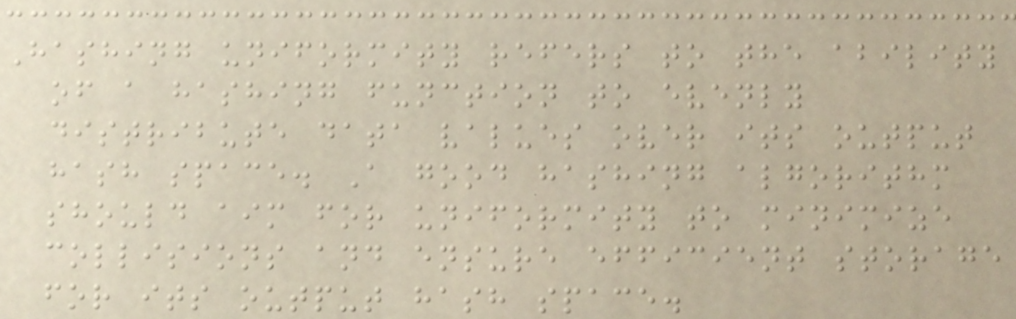Hashing uniformity refers to the ability
of a hashing function to evenly
distribute data values over its output
hash space. A good hashing algorithm
should aim for uniformity to minimize
collisions and ensure efficient storage
for its output hash space.
